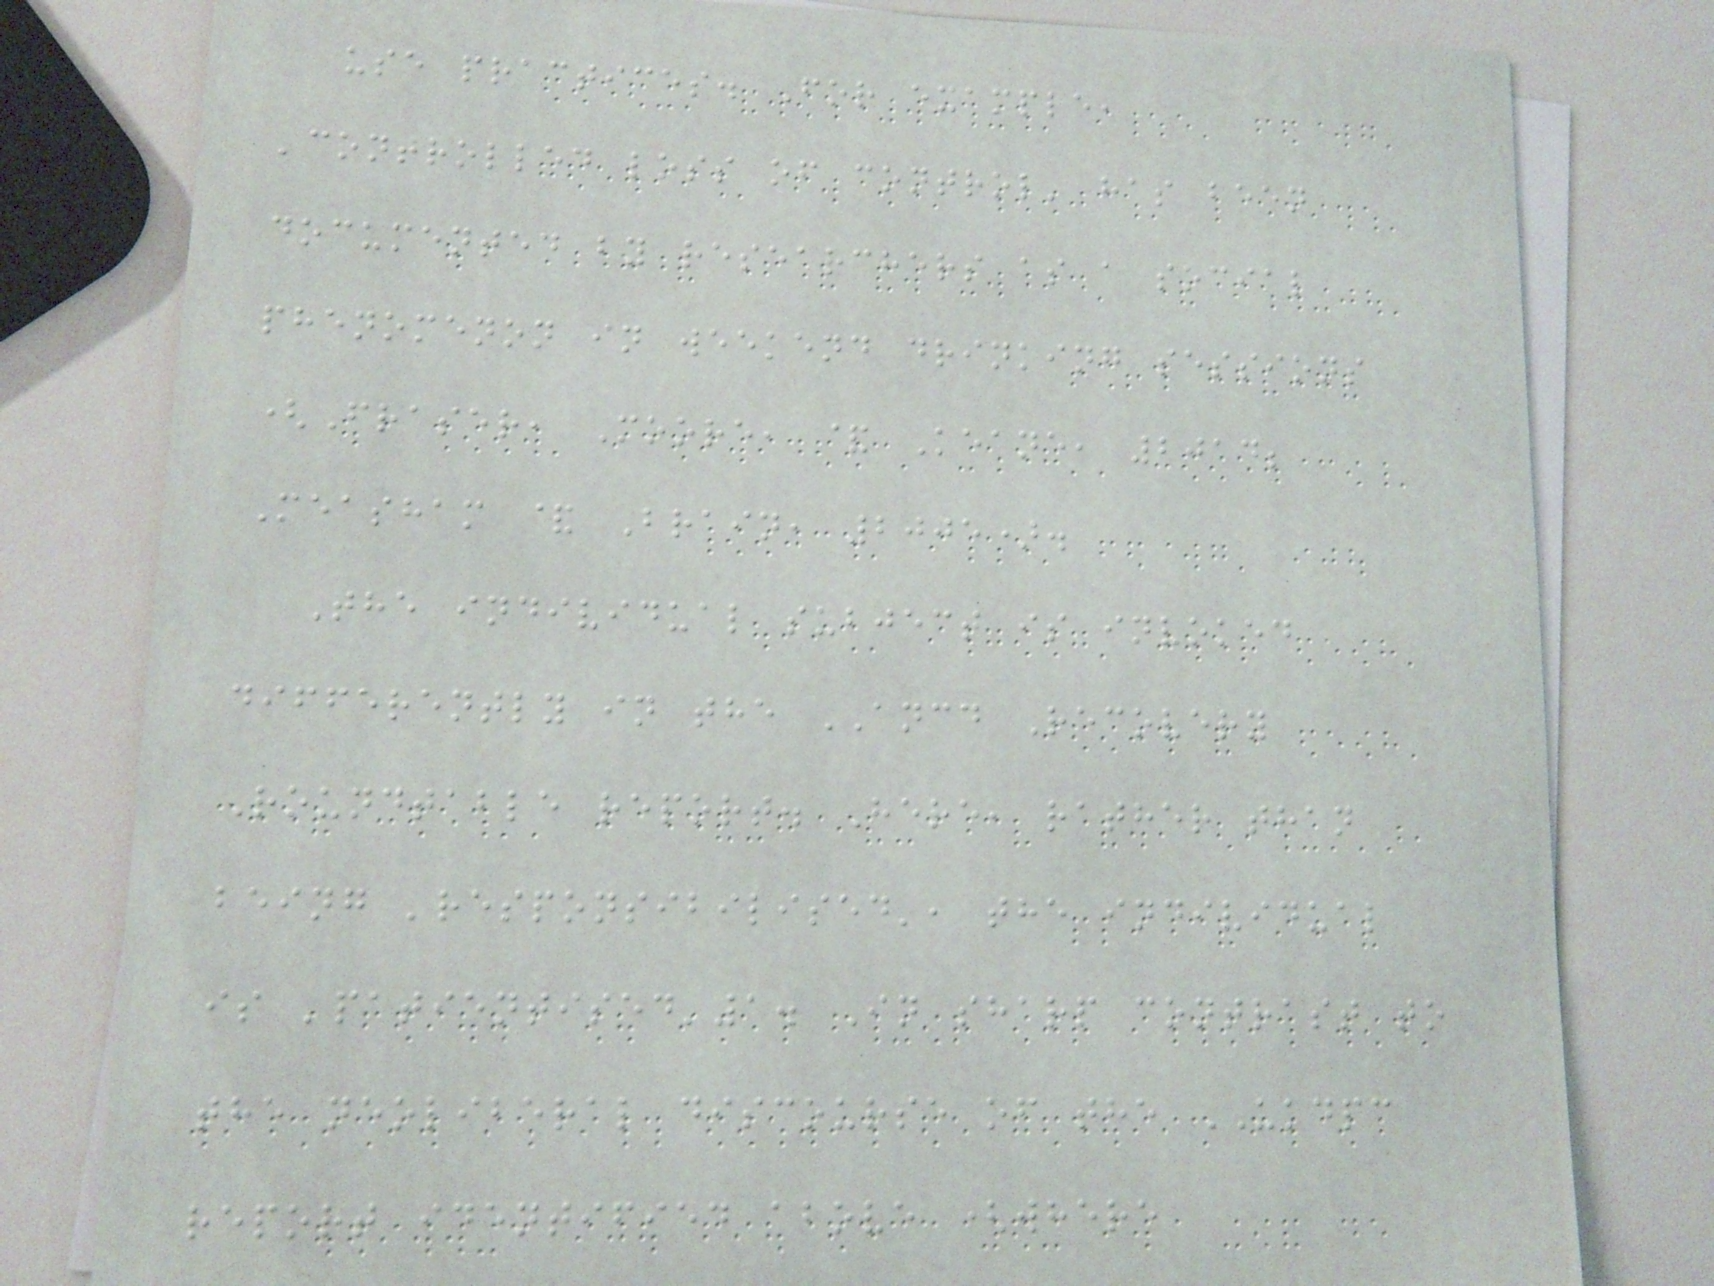use practices. For example,
'controlled loss of control' has been
documented by researchers as a social
phenomenon in weekend drinking sessions
(Fraser, Moore, & Keane, 2014;
Measham & Brain, 2005).
The individual subject is invoked
differently in the ANCD Recovery
Roundtable report. Here, rather than
being 'responsibilised', the individual
is 'patientised'1. In sharp contrast to
the neoliberal discourse of the UKDPC
report identified above (where
